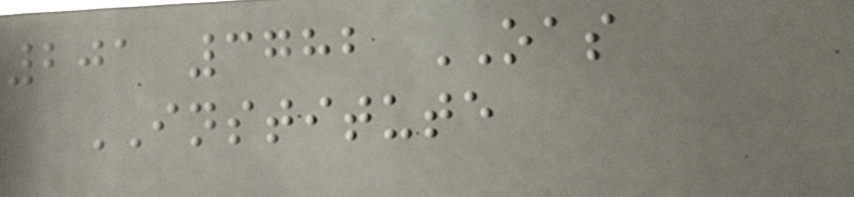201 3782 OAS
INSTITUTE
